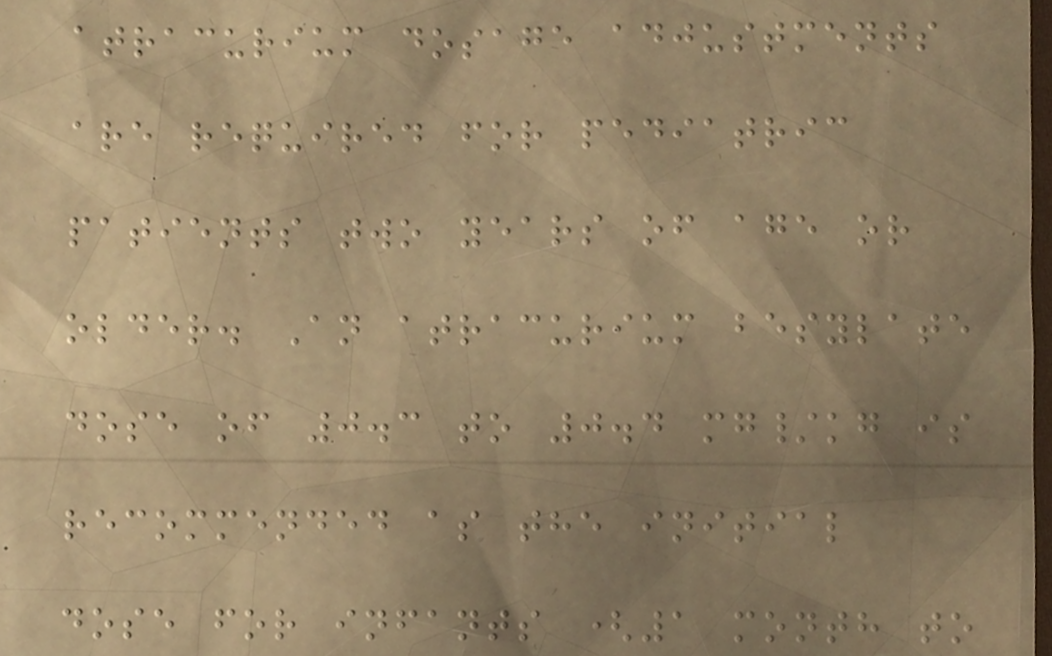atracurium dosage adjustments
are required for pediatric
patients two years of age or
older. An atracurium besylate
dose of 0.3 to 0.4 mg/kg is
recommended as the initial
dose for infants (1 month to
